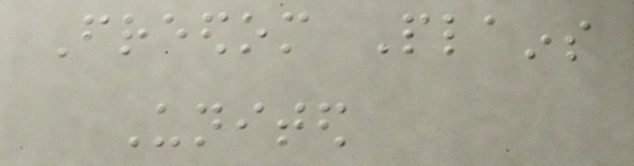Freedom Plains
United
